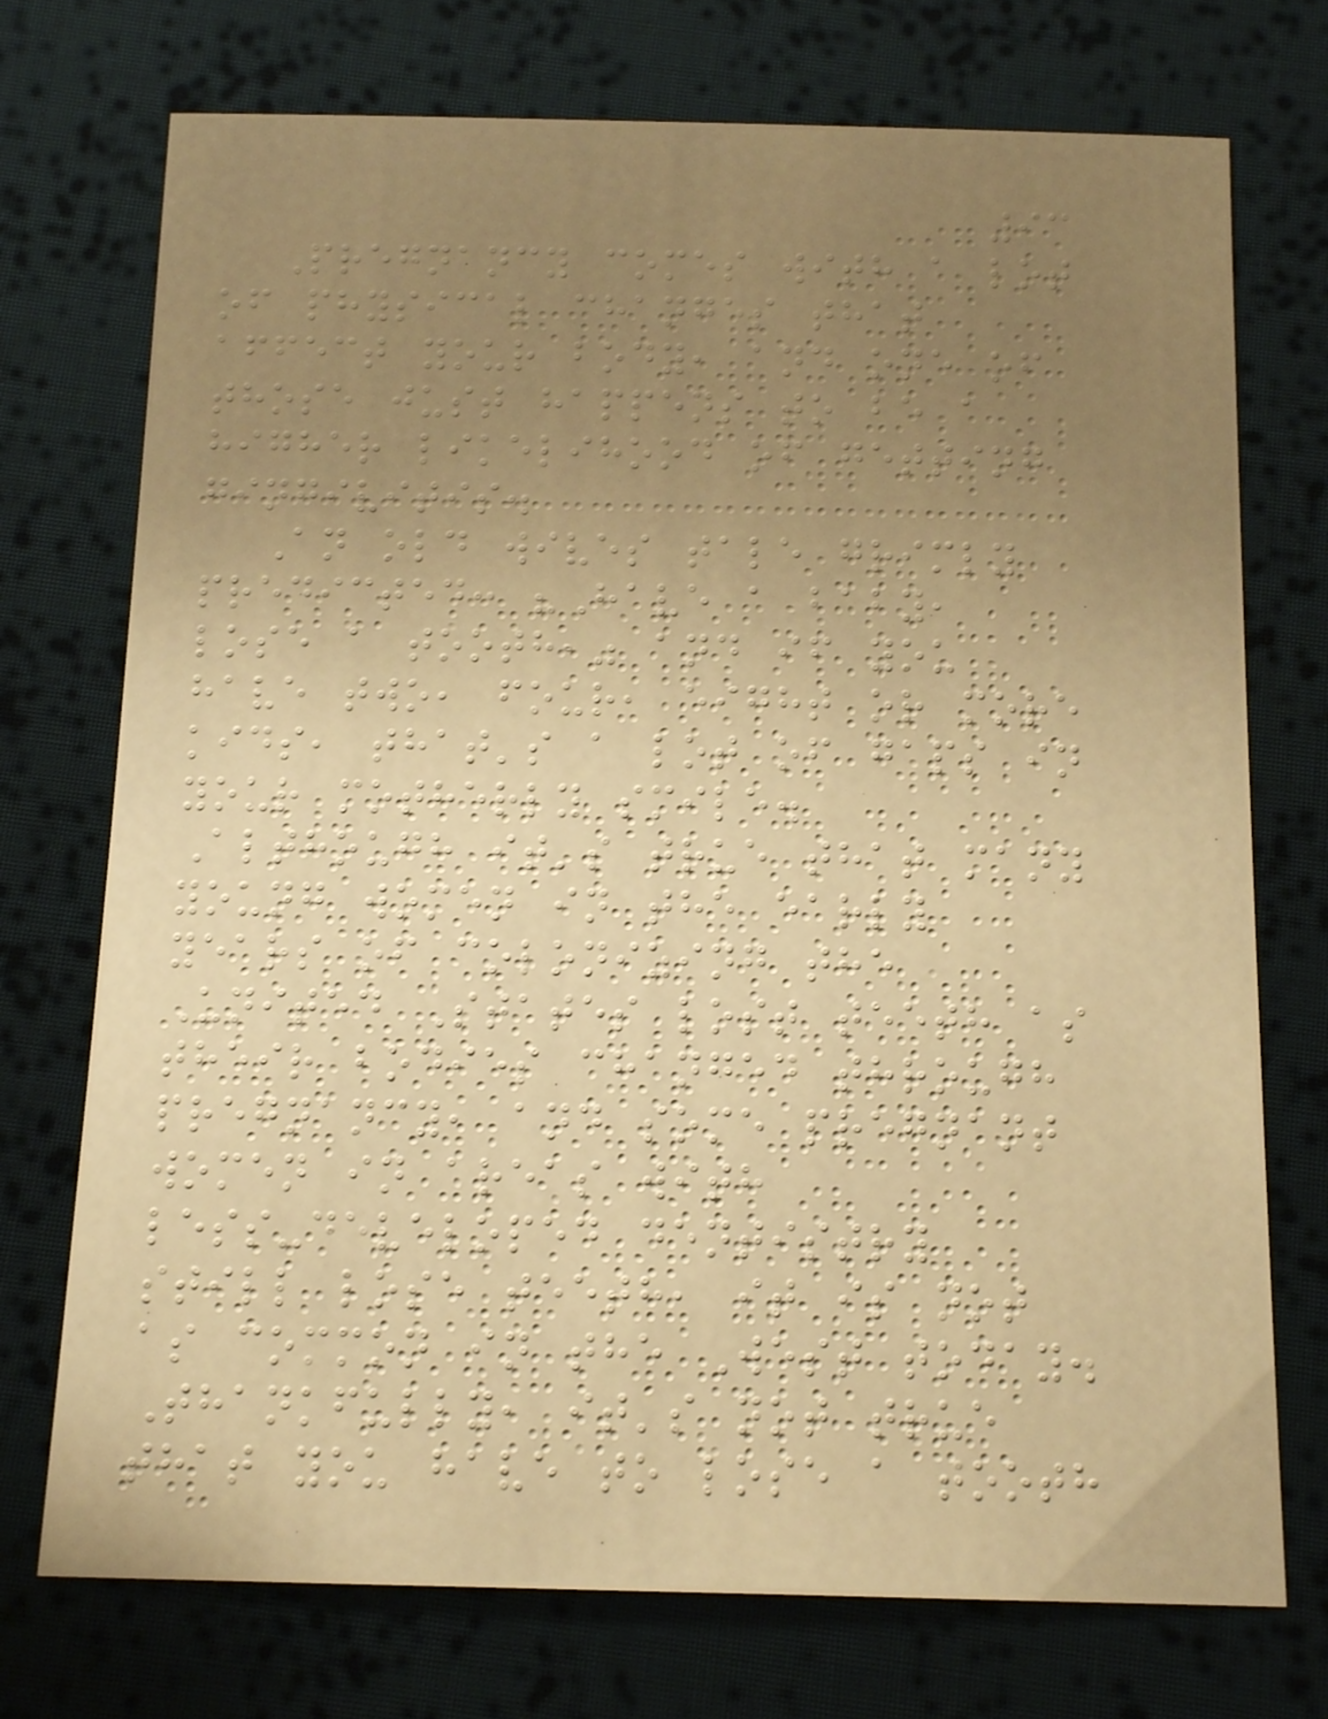93
Pregnancy comes with a lot
of physical changes that
affect your body, and one of
those just happens to be a
higher likelihood of getting
gingivitis.
An old wives tale grimly
predicted: "Have a baby,
lose a tooth," and if you
have two, four, eight or more
kids, that's a lot of gaps in
your motherly smile.
Although it's true that many
young women in the early
years of colonizing the
United States lost teeth as
their bodies changed through
pregnancy, and some pregnant
women in areas with
less-developed dentistry
still lose teeth, it is not
as common in the West today.
Thankfully, it's not true
that you have to lose a tooth
